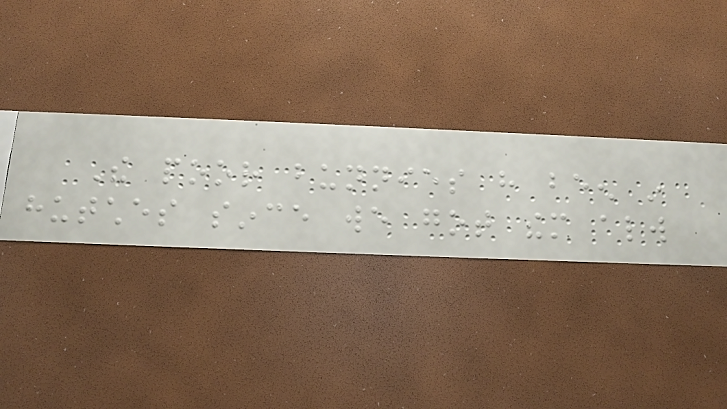The poor bunnies have been in
hutches since we got them always
